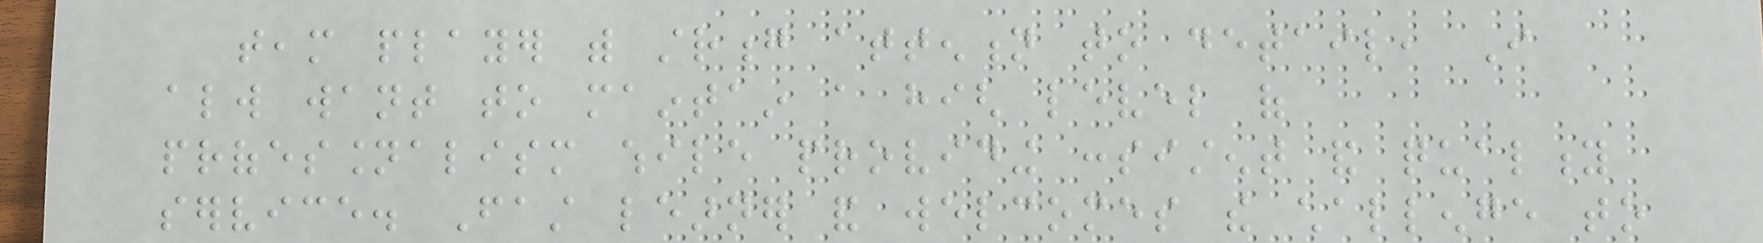team player with strong attention to detail, I
always want to maintain a high level of
professionalism while providing consistent and quality
service. Fast learner and welcomes the challenge to
